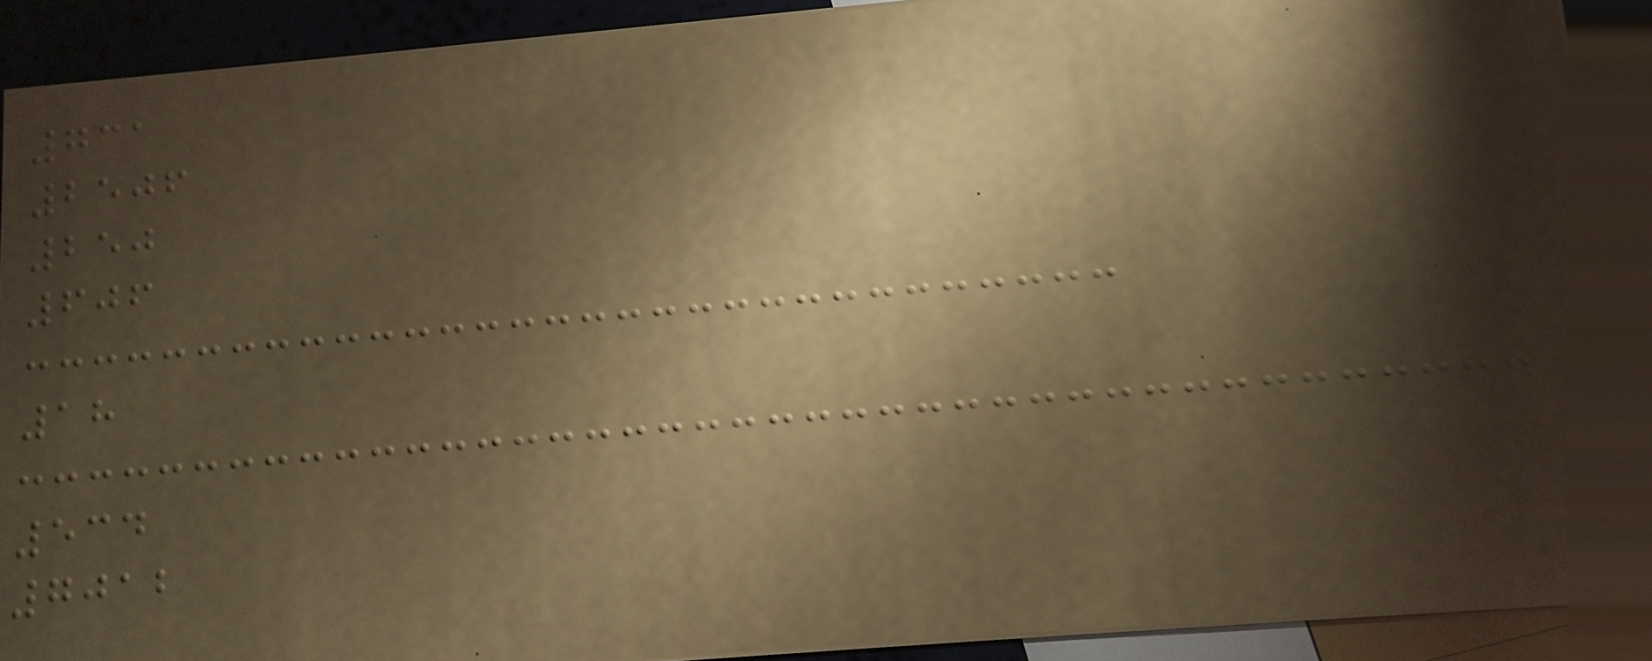731
2506
250
606
18
534
7012
